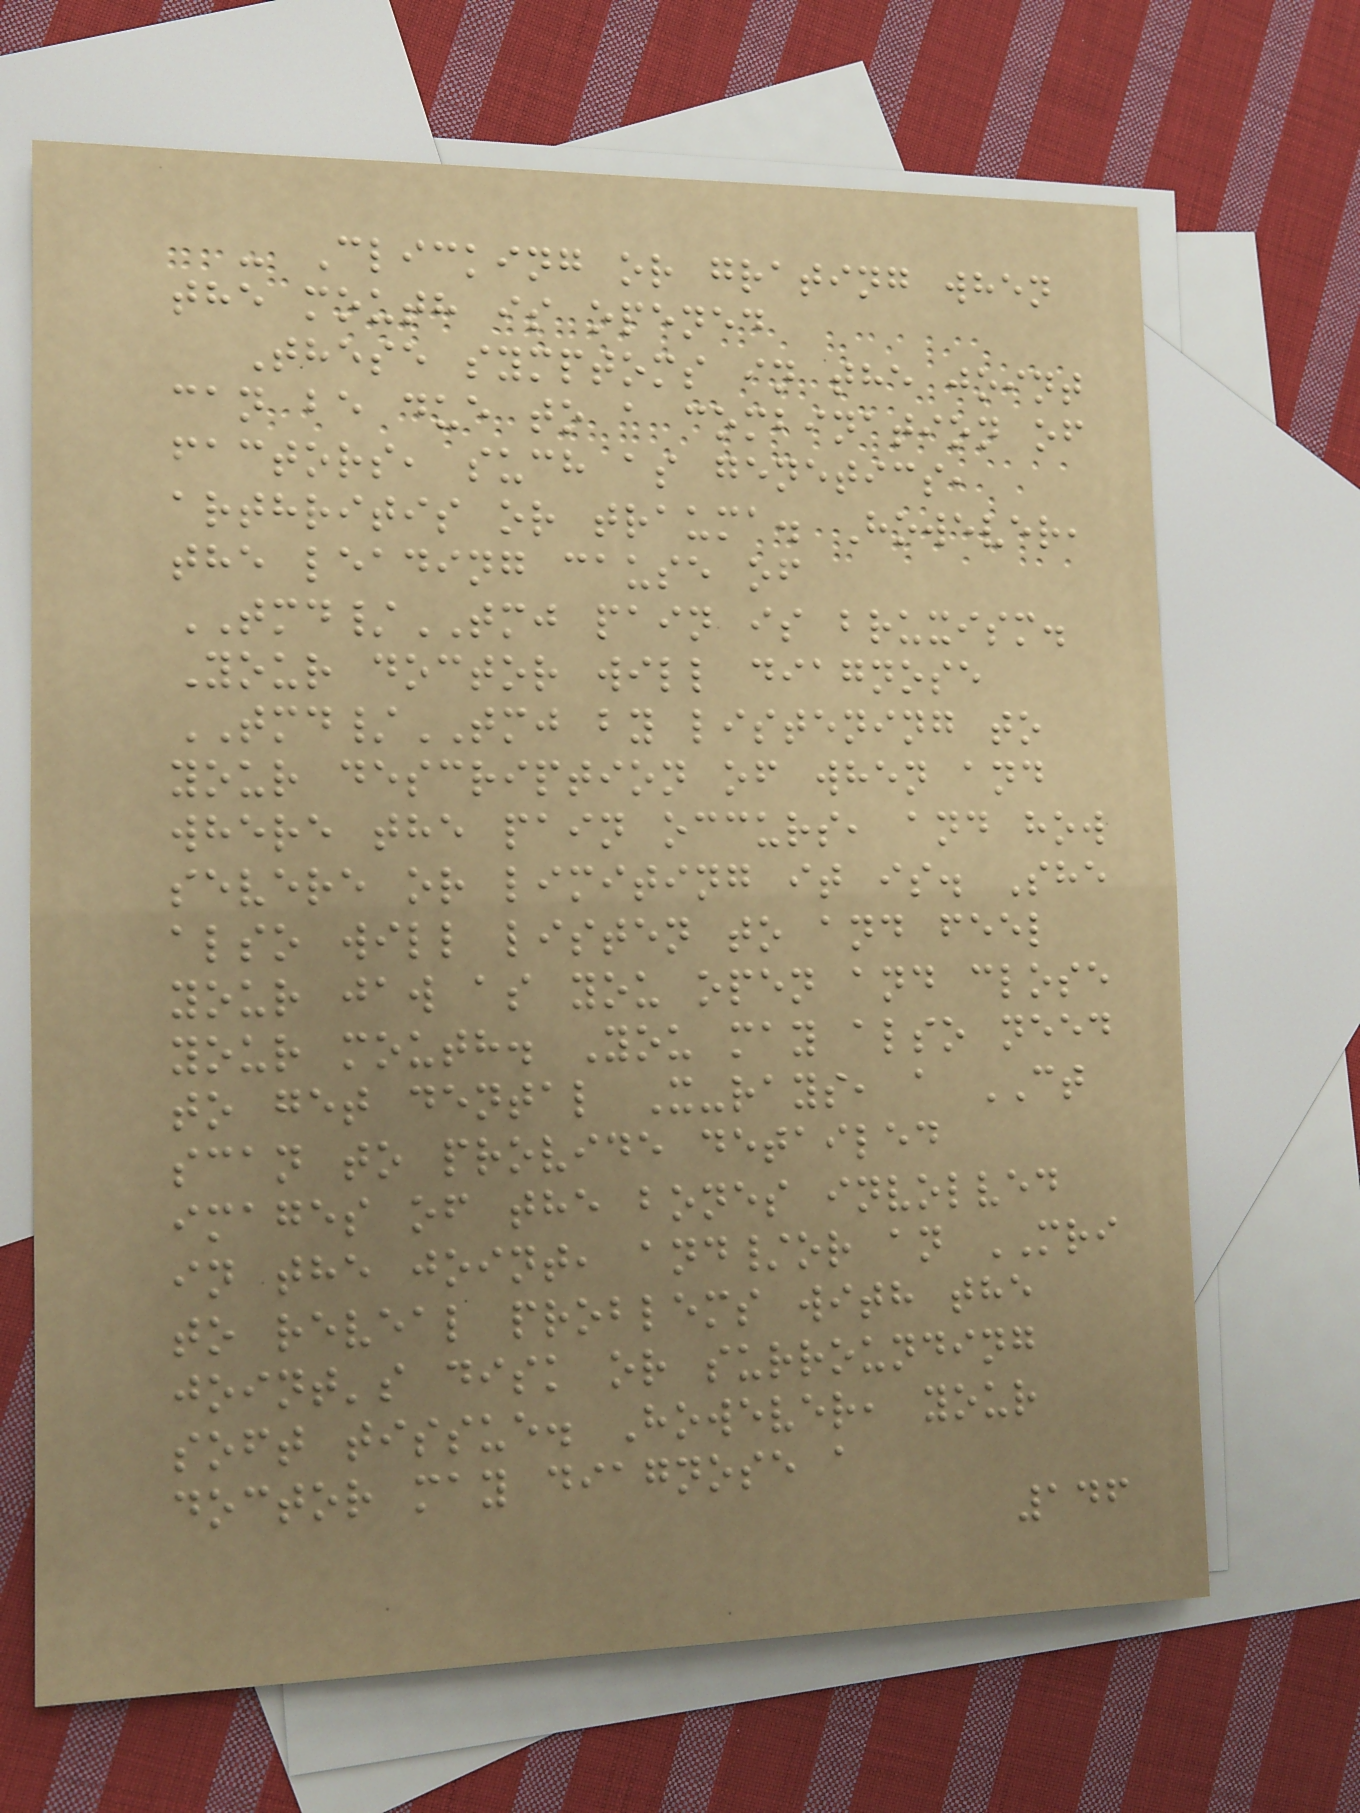- Clicking or grating when
the mouth is opened
These symptoms in the joint
can be due to a combination of
factors, such as genetics,
arthritis or trauma. However,
the leading cause of
TMD/TMJ pain is bruxism.
Your doctor will diagnose
TMD/TMJ by listening to
your description of when and
where the pain occurs, and how
severe or limiting it is. She
also will listen to and feel
your jaw as you open and close
your mouth. You may also need
to get dental X-rays, a CT
scan to provide detailed
images of the bones involved
in the joint, and/or an MRI
to reveal problems with the
joint's disk or surrounding
soft tissue. However, your
doctor may diagnose a
146
